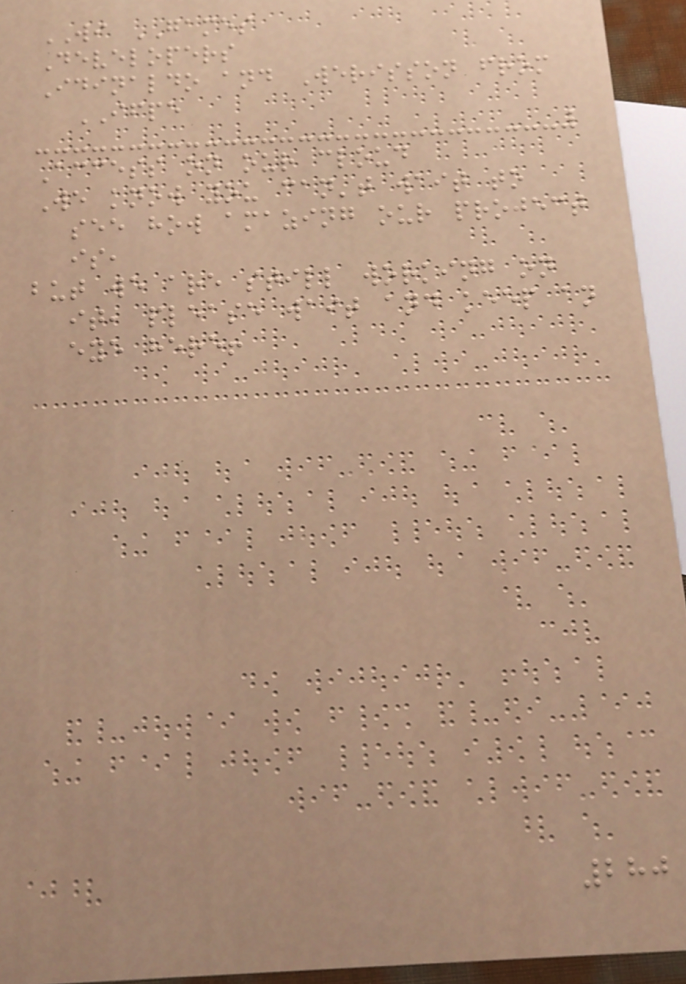WI GAMES
Developers
Idinaldo and Werisson from
IFPE
Access on our cloud
We know you can't wait to
see how amazing our project
is,
but we are still working on
it, please wait and keep an
eye here!
280
